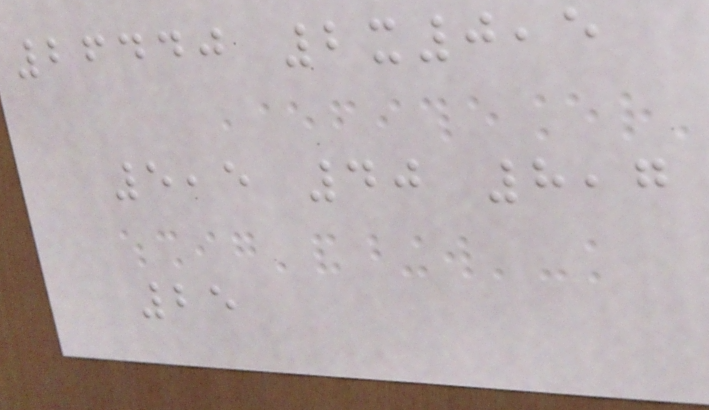26440 2x0,5
5,5 40 8,7
25
